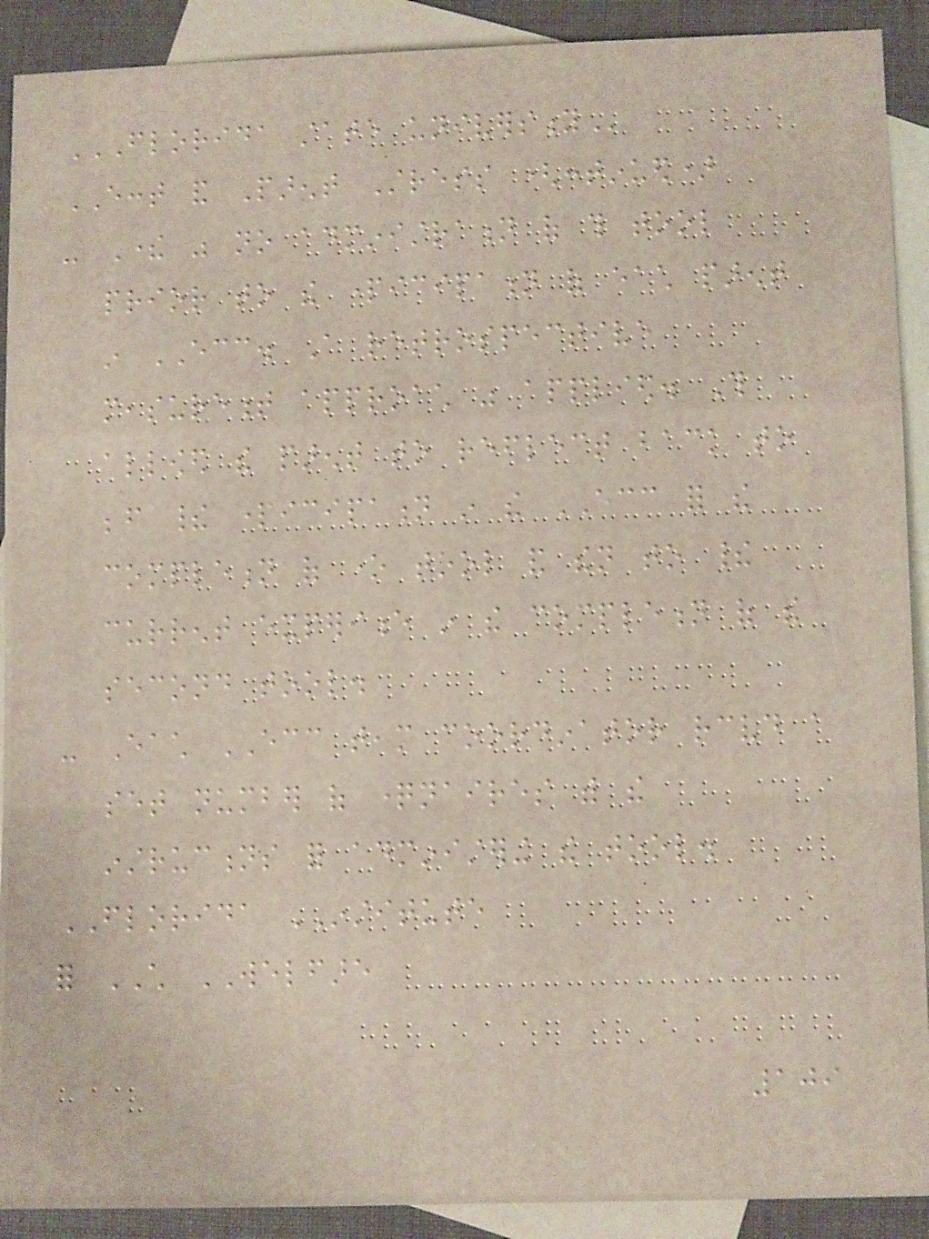FLORIDA STATE UNIVERSITY
ECCT and Parent Stress (continued)
- There was no administration of this tool
prior to the participation of each parent
in ECC. A retrospective
measurement approach was applied. This
allowed the parent to reflect back to
before their participation in the ECC for the
completion of one tool and then to their
current experience in the completion of the
second tool.
- Each ECC team coordinator received a
set number of questionnaires with the
instructions for administering the tool.
FLORIDA INSTITUTE
for CHILD WELFARE
109
